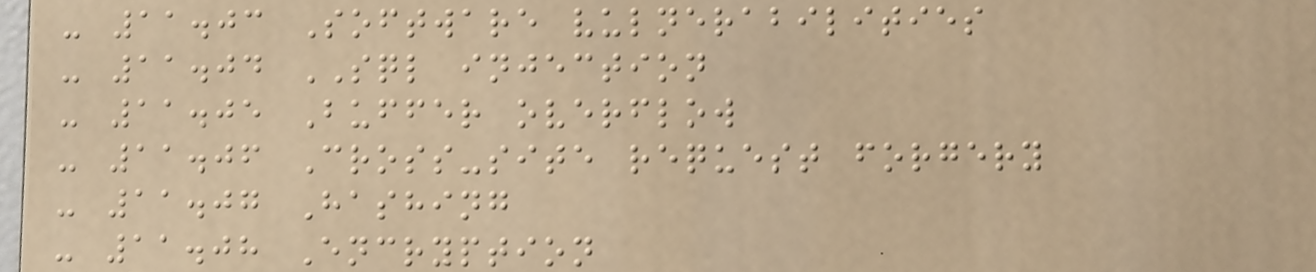- 11.03 Software vulnerabilities
- 11.04 SQL injection
- 11.05 Buffer overflow
- 11.06 Cross-site request forgery
- 11.07 Hashing
- 11.08 Encryption
